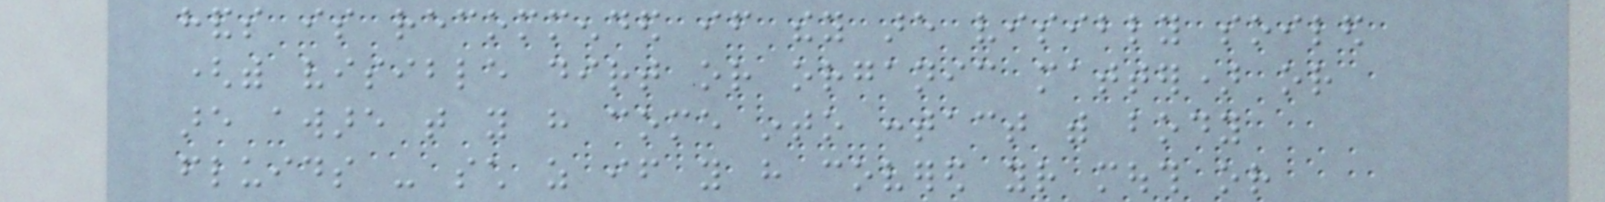hands is recommended if they are visibly soiled
(with visible dirt or organic matter) or
are aware that you have come into contact with body
fluids - such as if you have covered your mouth or
